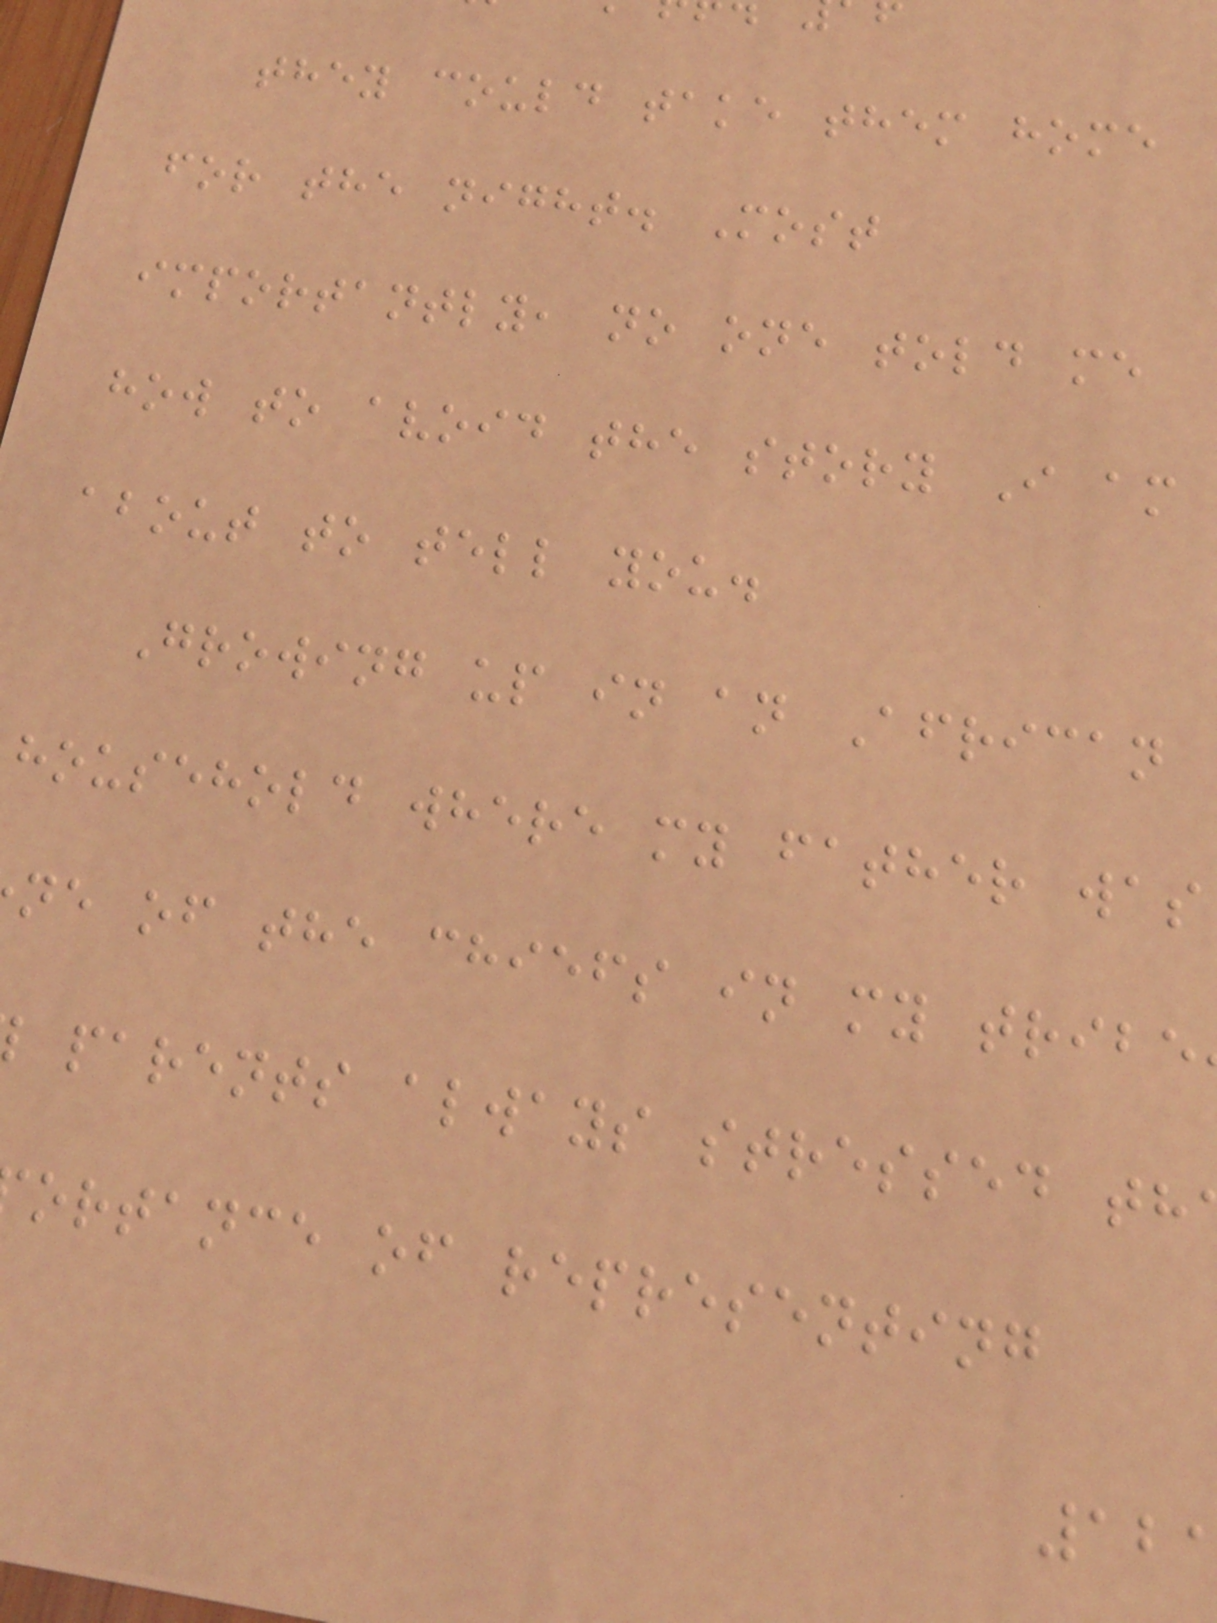they could take them home
for the night. Most
importantly, no one told me
how to avoid the story I am
about to tell you.
Growing up in an African
household where my father was
ne of the chiefs in my tribe
parents always stressed th
ortance of representing
